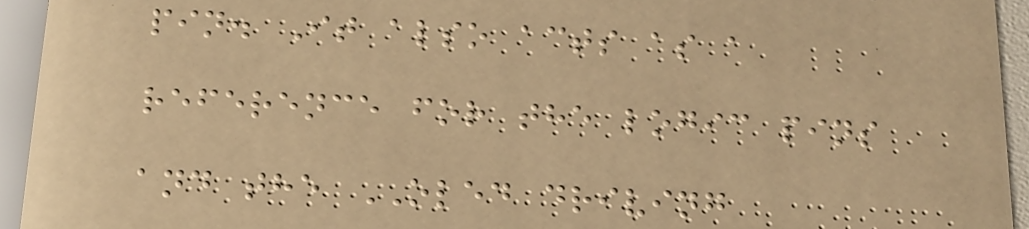pin. It also acts as a
reference for the logic pins
and the OLED driving
